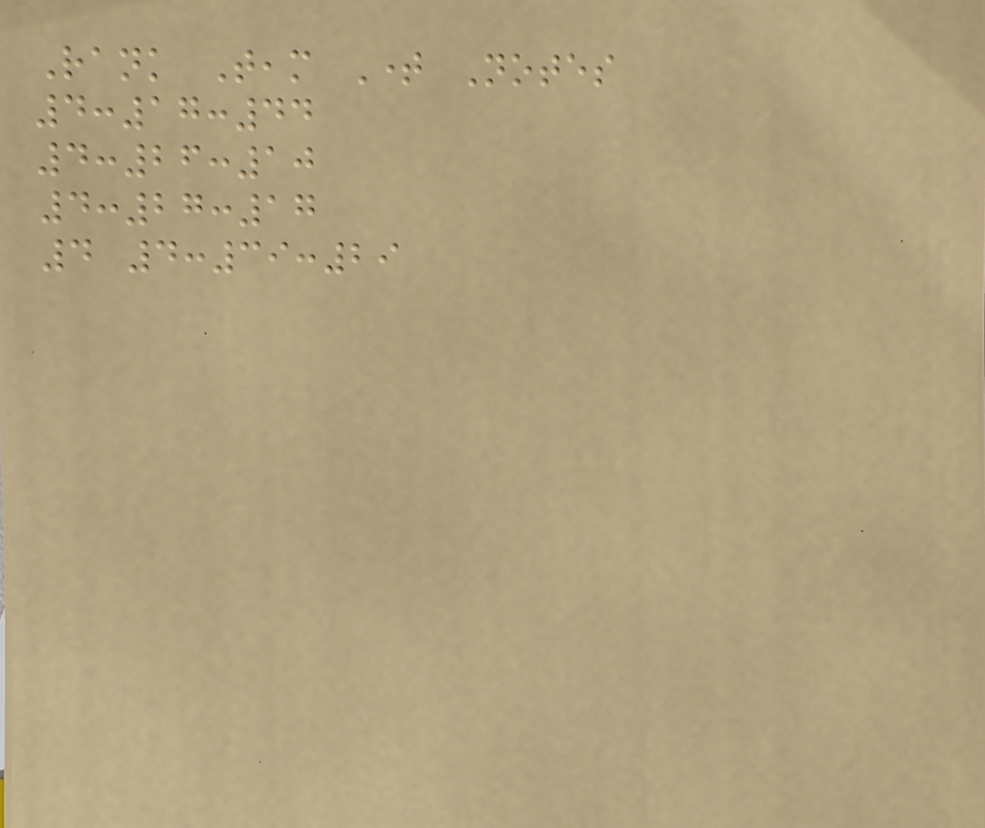Rank Team Time Notes
4:17:44
4:26:10
4:27:17
4 4:39:29
